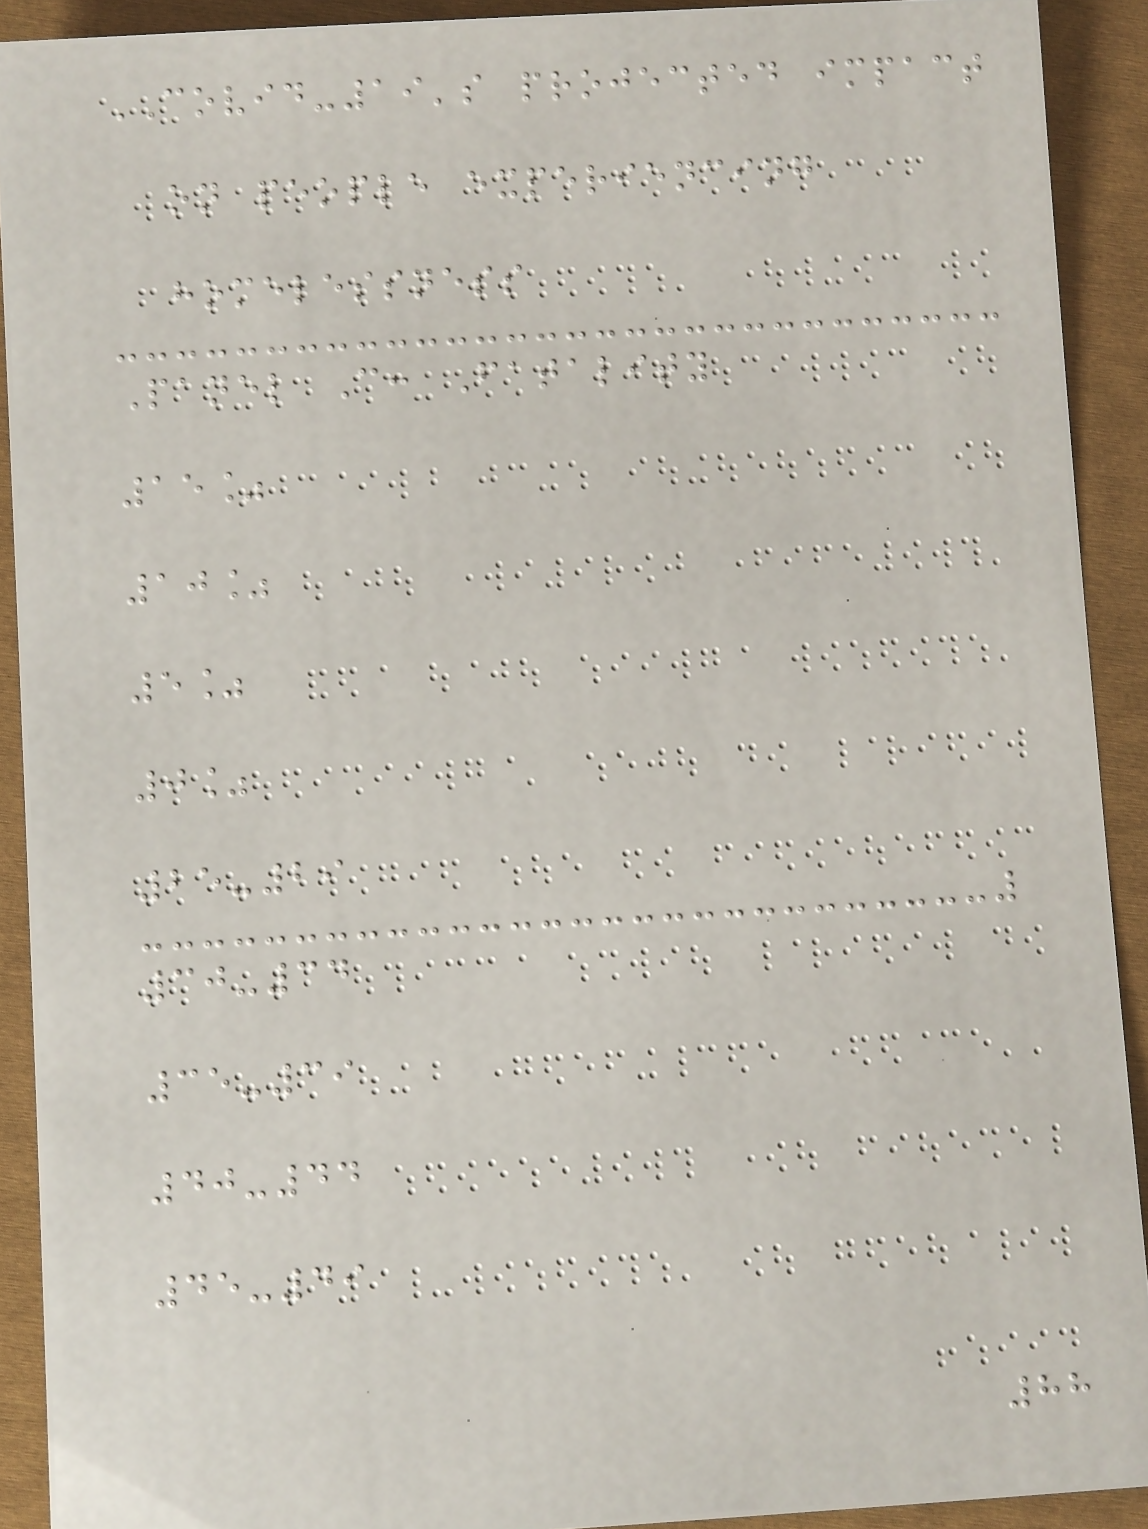COVID-19's projected impact
on people experiencing
homelessness
Panel C: Fatality
15%
10%
5%
0%
25-29
30-34
35-39
40-44
45-49
88
